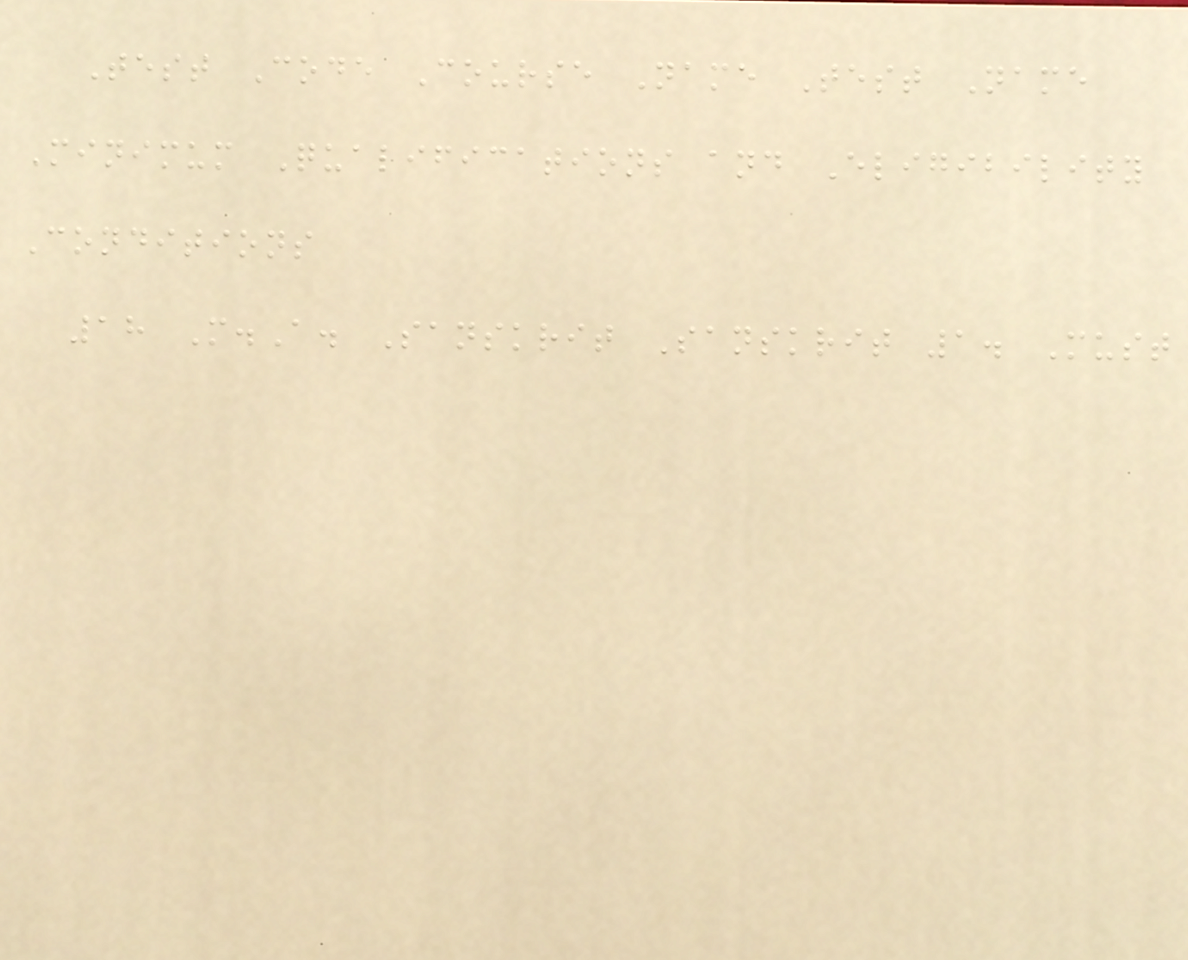Test Code Course Name Test Name
Minimum Qualifications and Eligibility
Conditions
18 M.A. Sanskrit Sanskrit 1. Must
